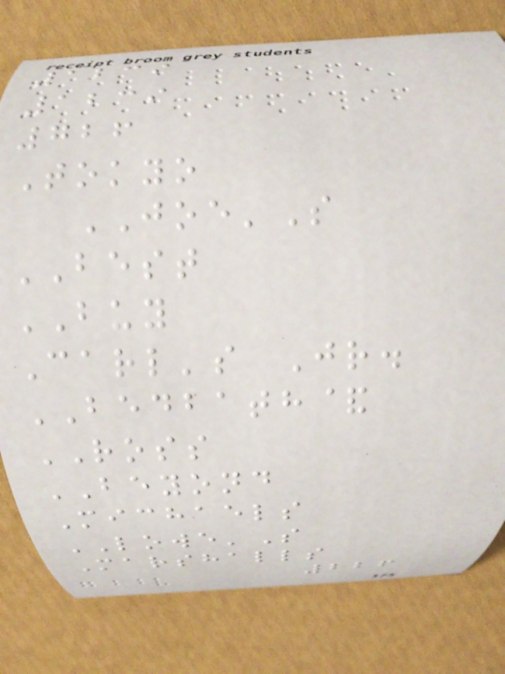1239
1239
726
Tokyo
JOE'S
BEST
BUY
Carl's Jr.
BEDBATH&
ROSS
BEYOND
Michaels
LOWE'S
Marshalls
226
